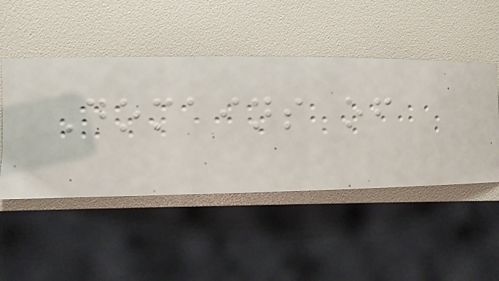Domains of
